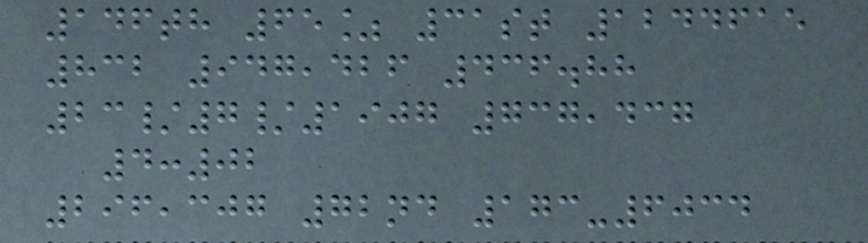146th 65% 31st 1244615
832 947,426 436.88
23/7/1907 737,437
4:02
296,307 72nd 173-6034
